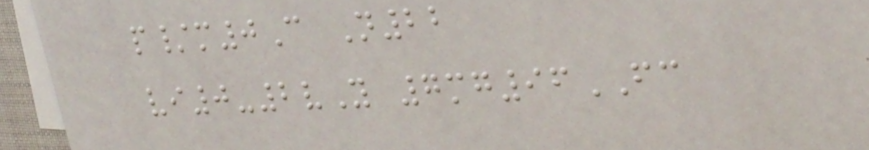p/m0C N22
vi0-2vY 7mg96FC
